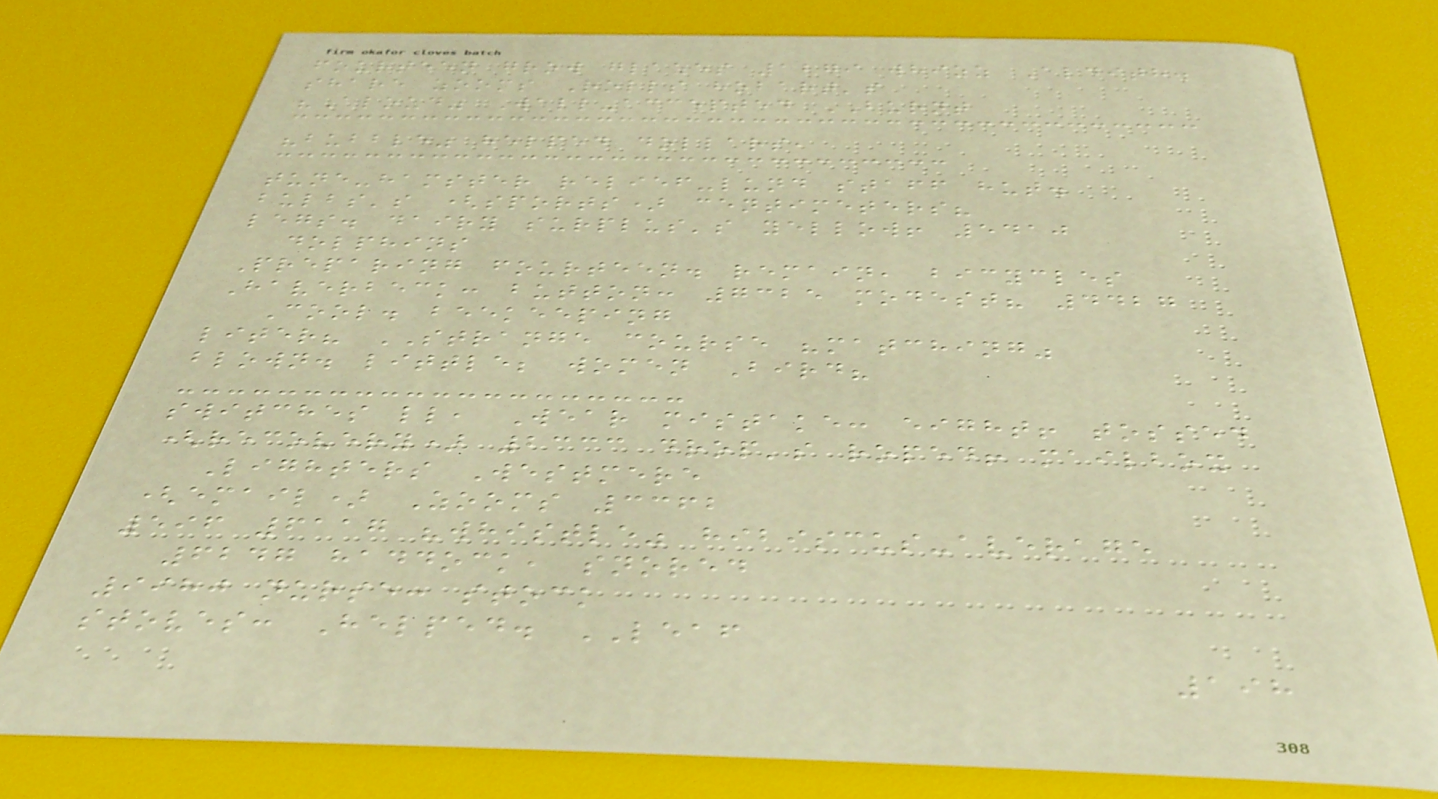fourteen grow glazes 1279 whizz Aldith.
share zooms Rolls hobart's
"Aloud" Wall-accepted BURNT
"bubble" helped dollars,
tune-hamster relief-lund staff hut.
bulbs's (sports) centimeters?
legs. dairy surplus's yellow! 5410
dolphins
Preparing fourteen. remain, bicycles
Haverbeck: button: 7325 modest? 4427
Cool. beekeeping
liter? STRANGE course "matching"
blown. little; women Bird?
switches ll, Wear mistake: eight! tossed
(recovery) 2333 drop's roped! mailbox
Lighters Westmere
(email) Zooms 3362
596 6117 "whistle" hibiscus-average
6247 haddock, snored
9980 nurse: stock
stoves: Helped. LEAF
198
